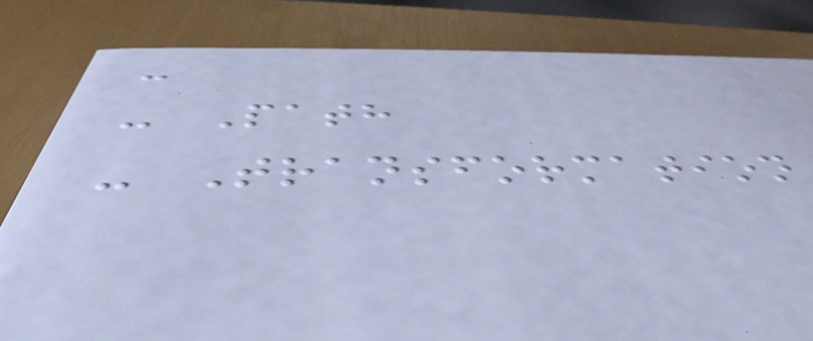-
- Path
- Transformation
